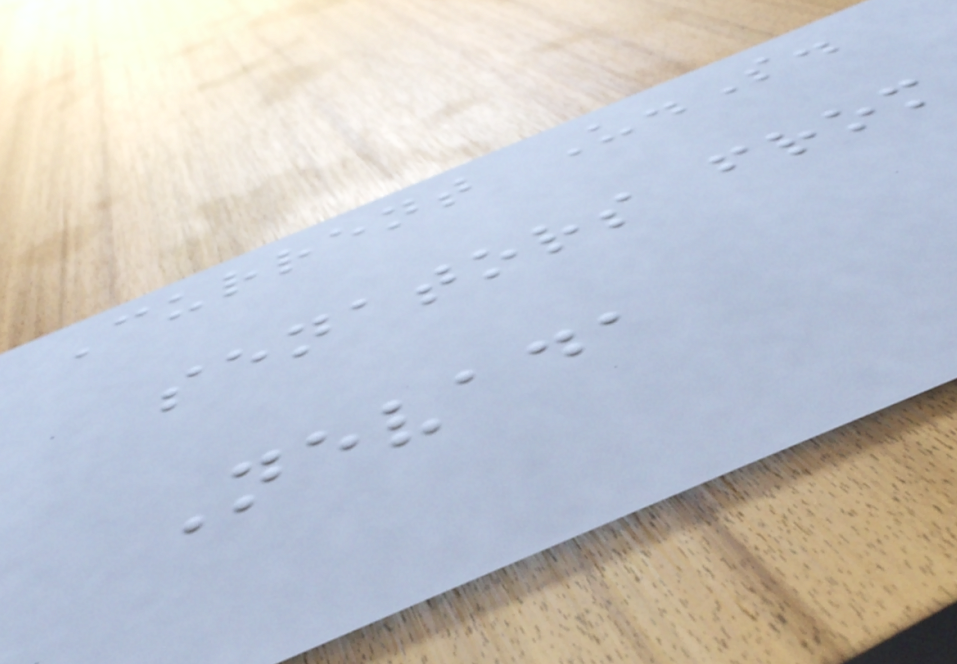Current U.S.
senators from
Nevada
